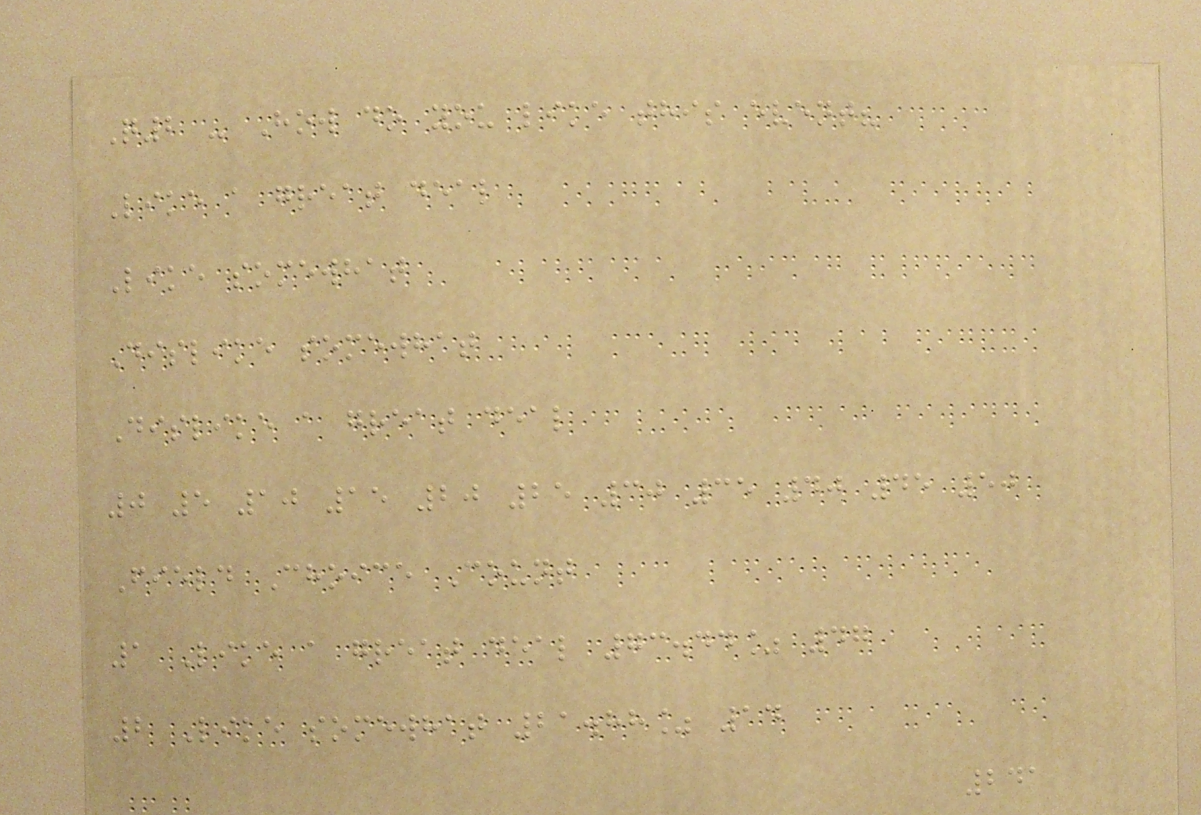Q2 - How do you like this event?
Like a great deal
Like somewhat
Dislike somewhat
Dislike a great deal
0 5 10 15 20 25 30 35 40 45 50
Field Choice Count
1 Like a great deal 73.44% 47
2 Like somewhat 21.88% 14
241
